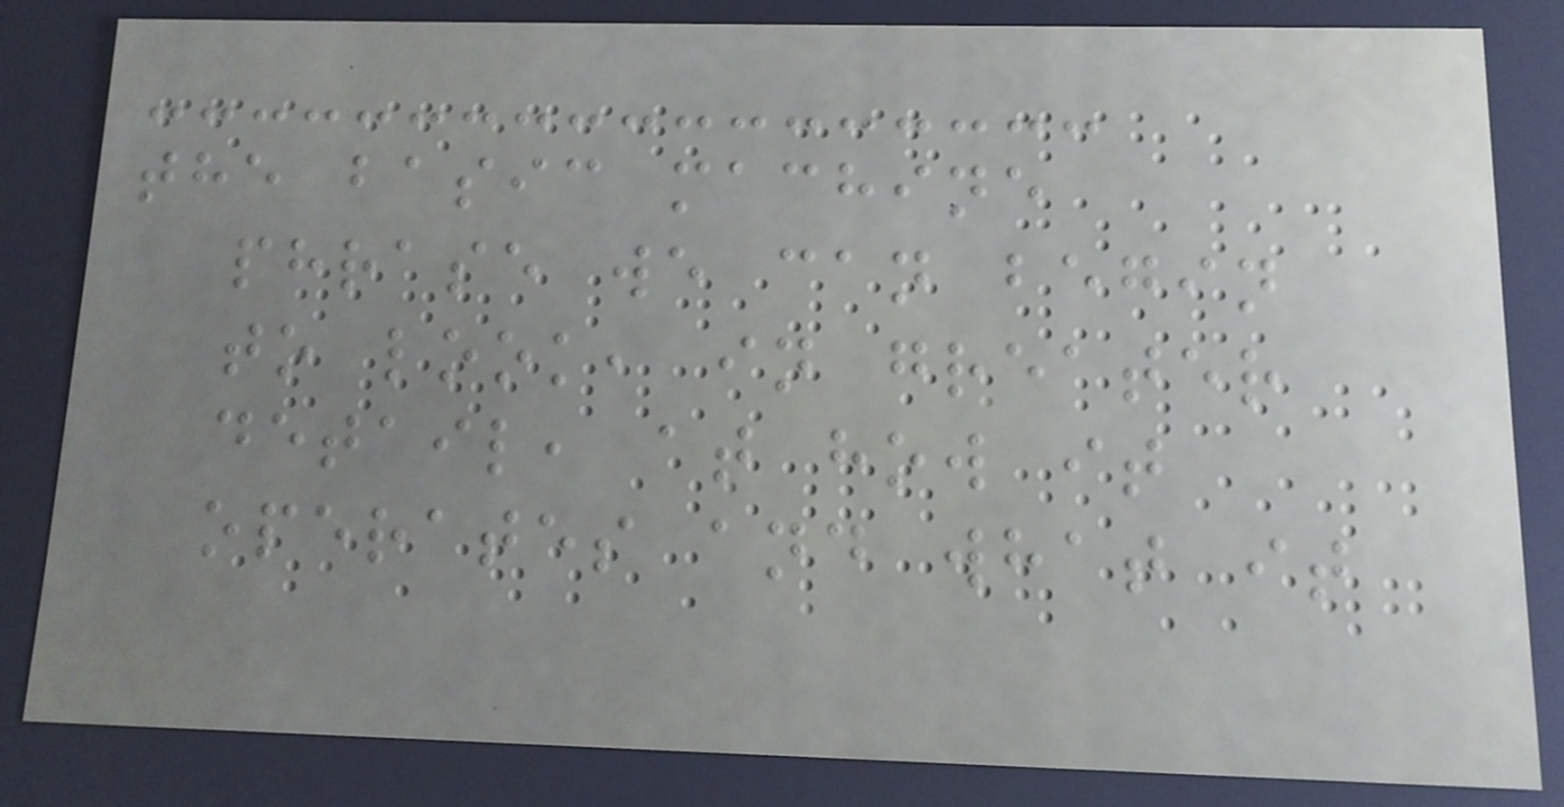the basic machine
phrase we can begin
to look, in greater
detail, at how it
operates and what it
